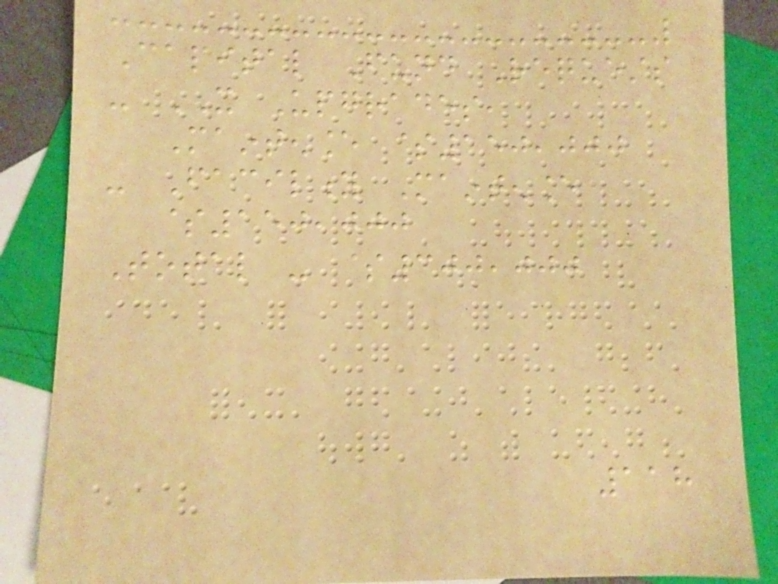Capital Fund Requests
- IT Upgrades,
Maintenance $150,000
- Facility Maintenance
$150,000
Total - $300,000
118
